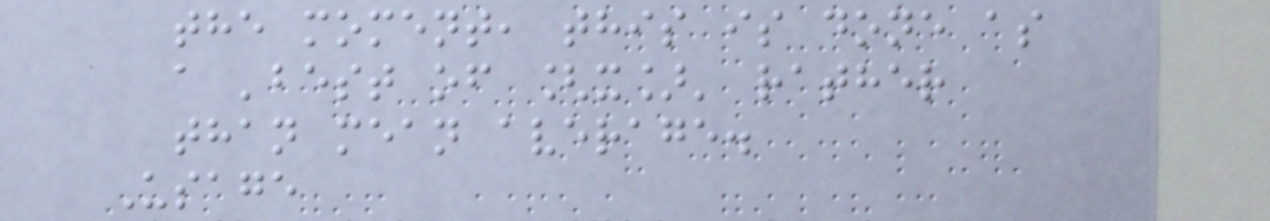the moment, this is done as
a 'best of [x]' rather
than mean average.
Usage
